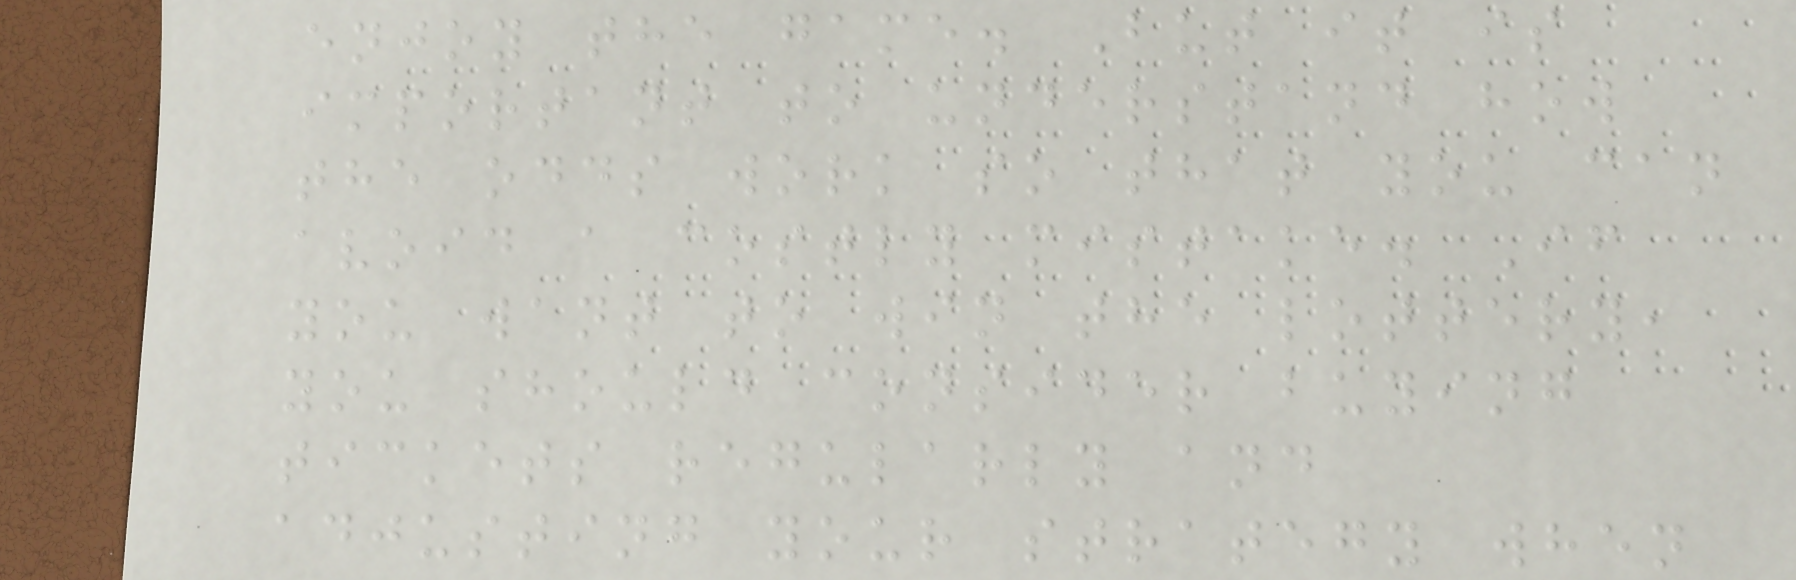enjoy the game. But it is
important to understand how
the odds work so that you can
avoid a costly mistake. If
you want to win the lottery,
you should consider buying
tickets regularly and
adjusting your strategy when
